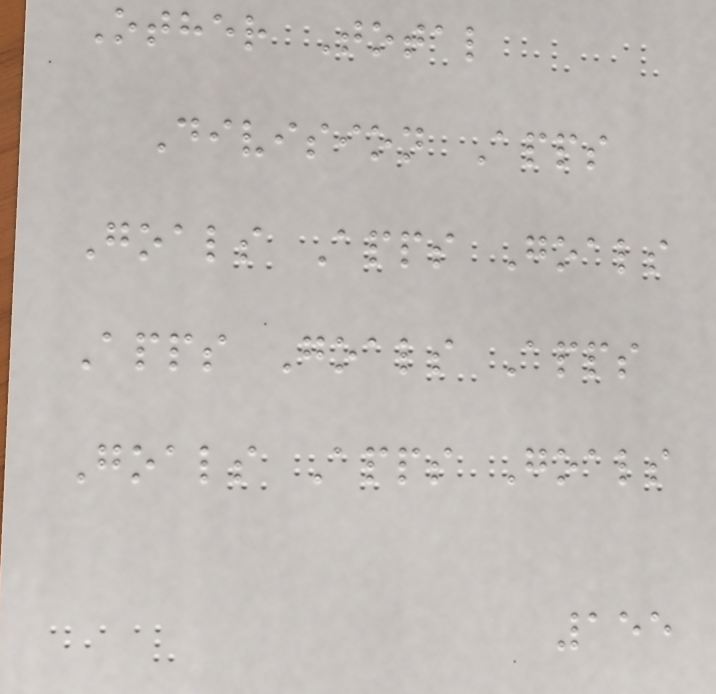Other Total
Division Apps
Goals Apps Goals
Apps Goals Apps
Goals Apps Goals
155
